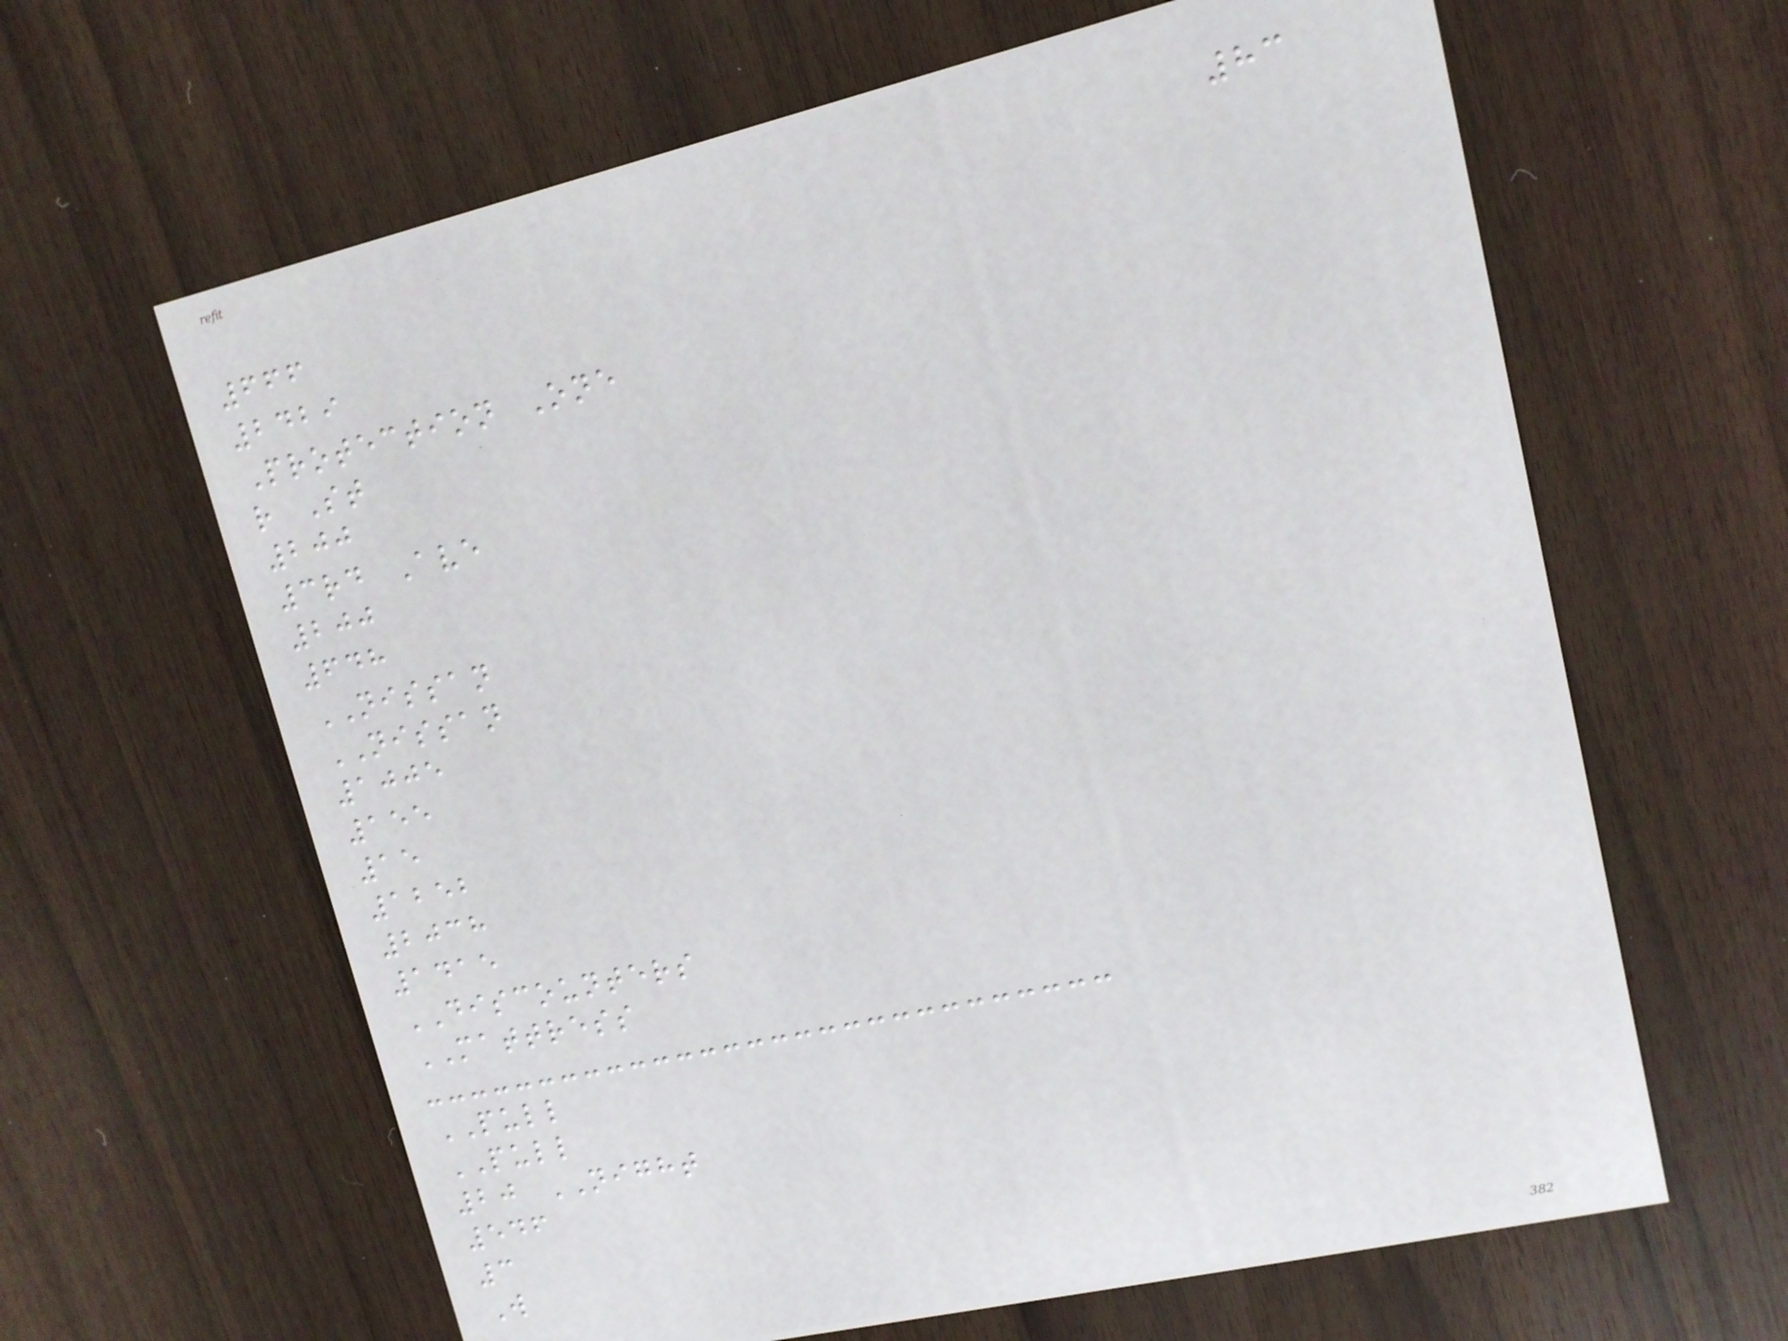83
666
2429
Protection One
r St
200
3rd Ave
200
648
NISSAN
NISSAN
1005
155
15
1252
2038
1415
DISCOUNTERS
MATTRESS
PULL
PULL
20 NIGHT
546
3
W
